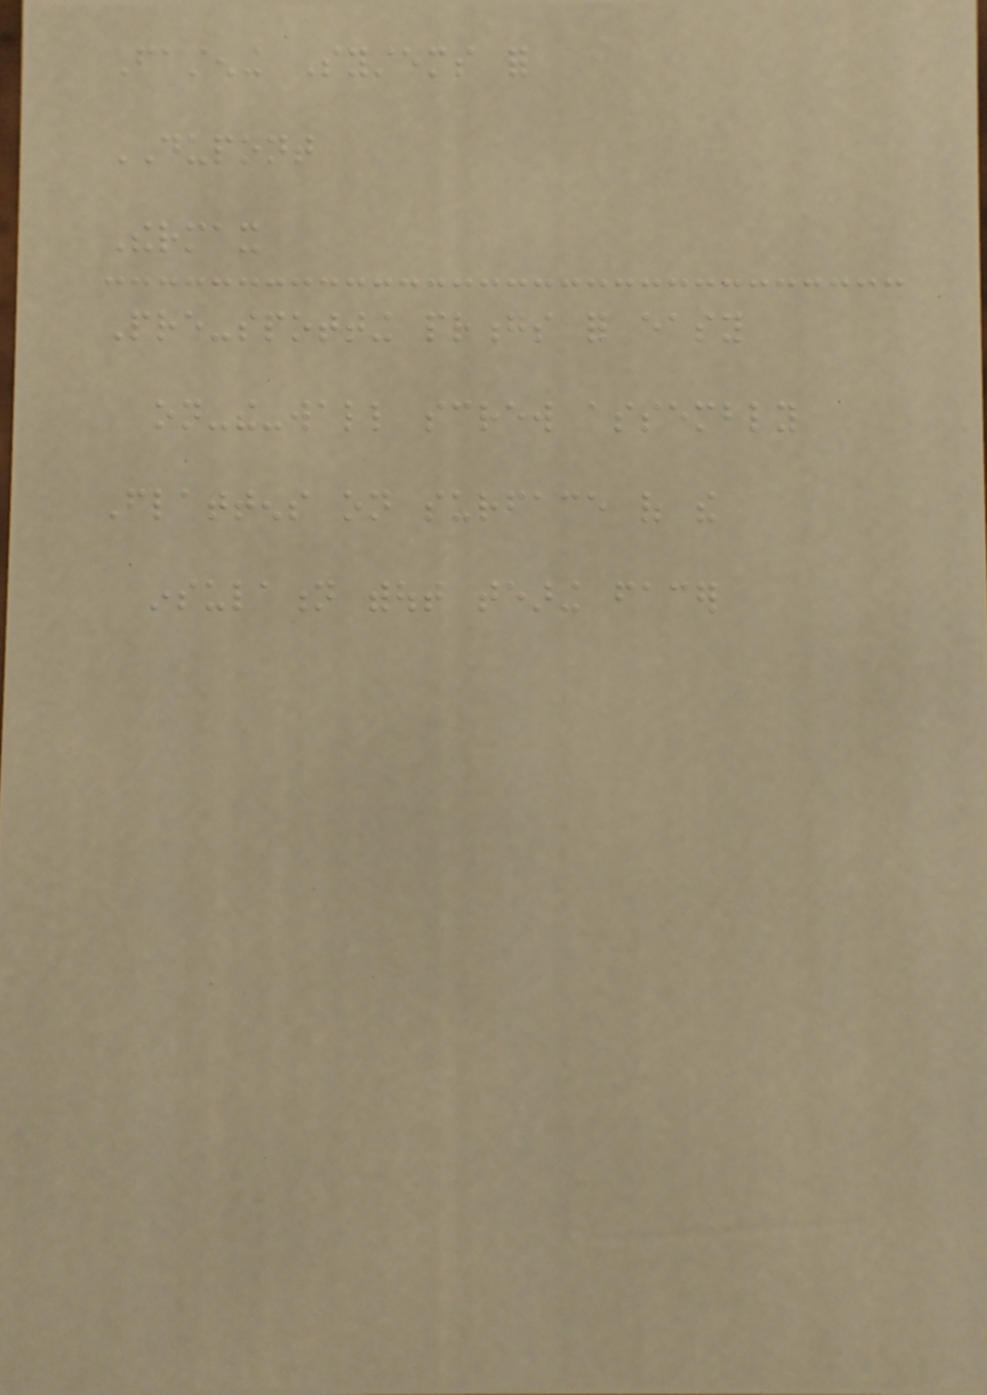Fastening Systems for
DUPONT
Thermax
Pre-spotting prongs for easy
on-the-wall screw assembly
Flattens on surface of the
insulation without tearing facer
